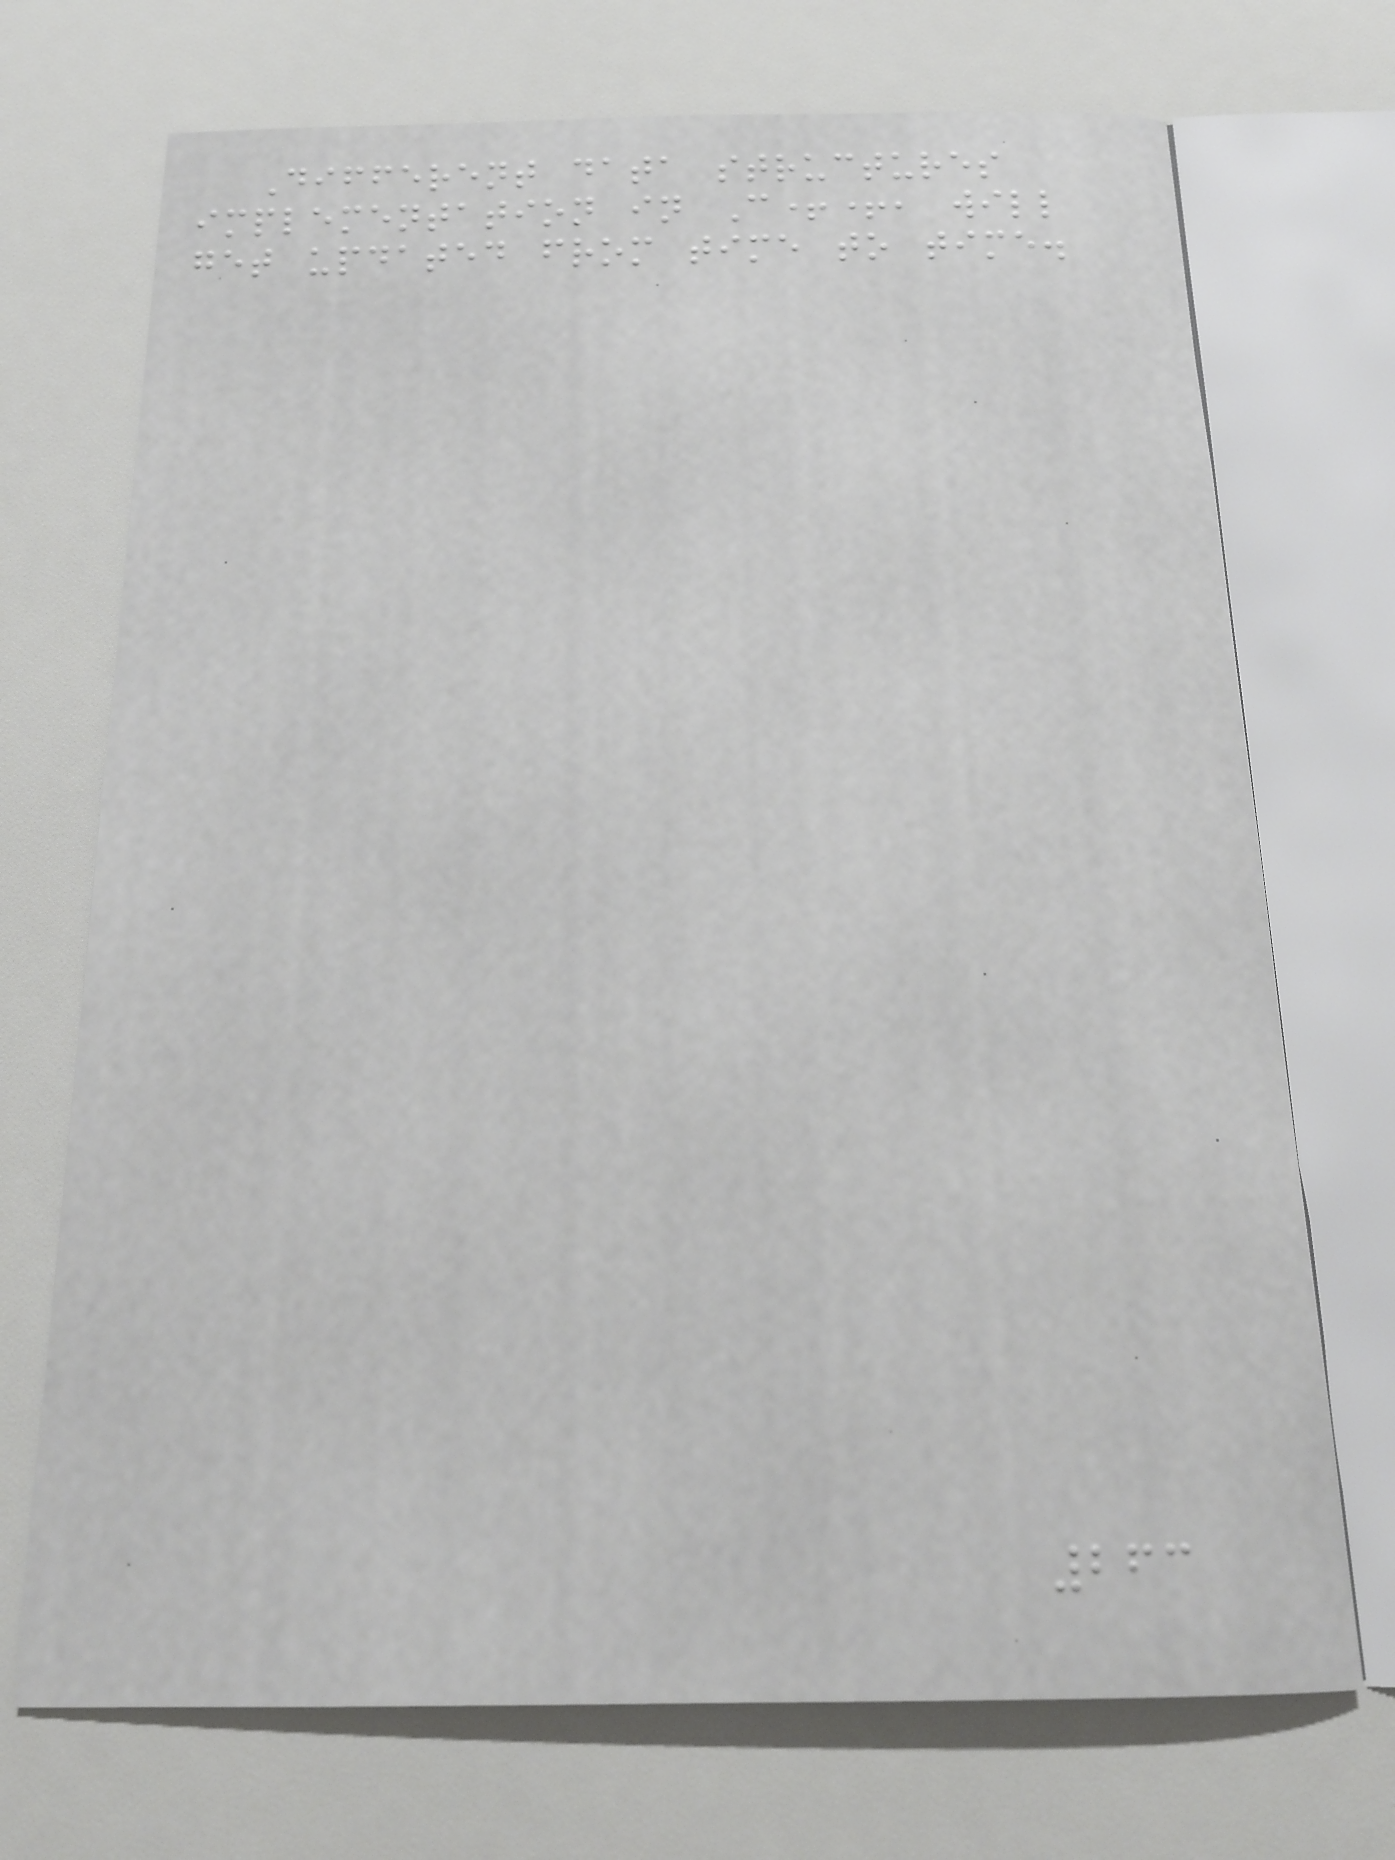Different data structures
implementation in C++, will
get updated from time to time.
263
